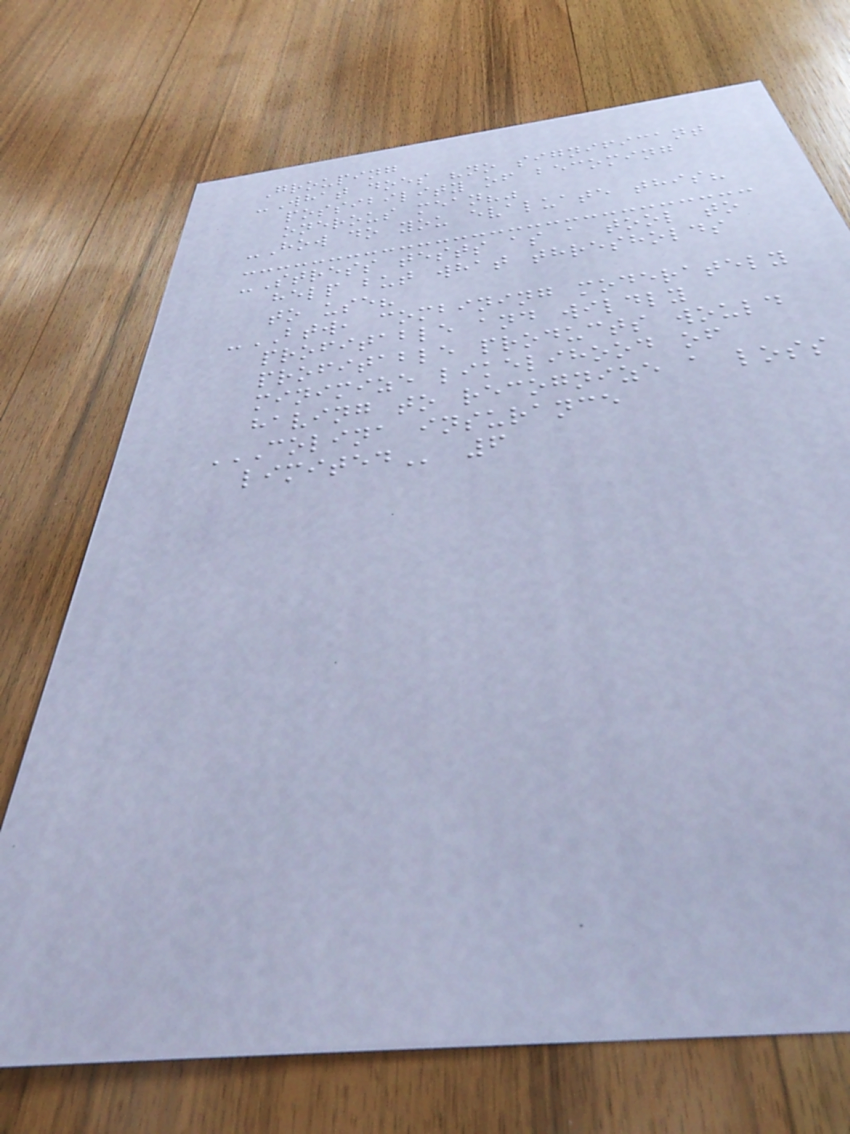Grouping
-What does "no significant
possibility of becoming
onerous mean?"
-How do you evaluate this?
-Stress tests as a tool to
help but what thresholds
to use?
-BTW, combining moderately
profitable and wildly
profitable products would
minimize likelihood of
having to recognize a loss
COLINA INSURANCE
LIMITED 6
